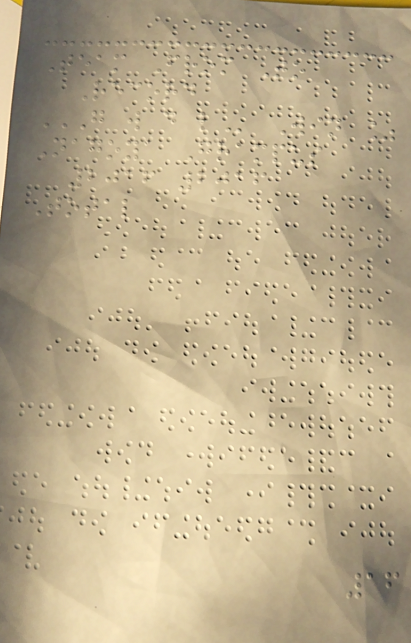Team From To
Record
G W D L Win %
Nagoya Grampus
2016 2016
Total
16
